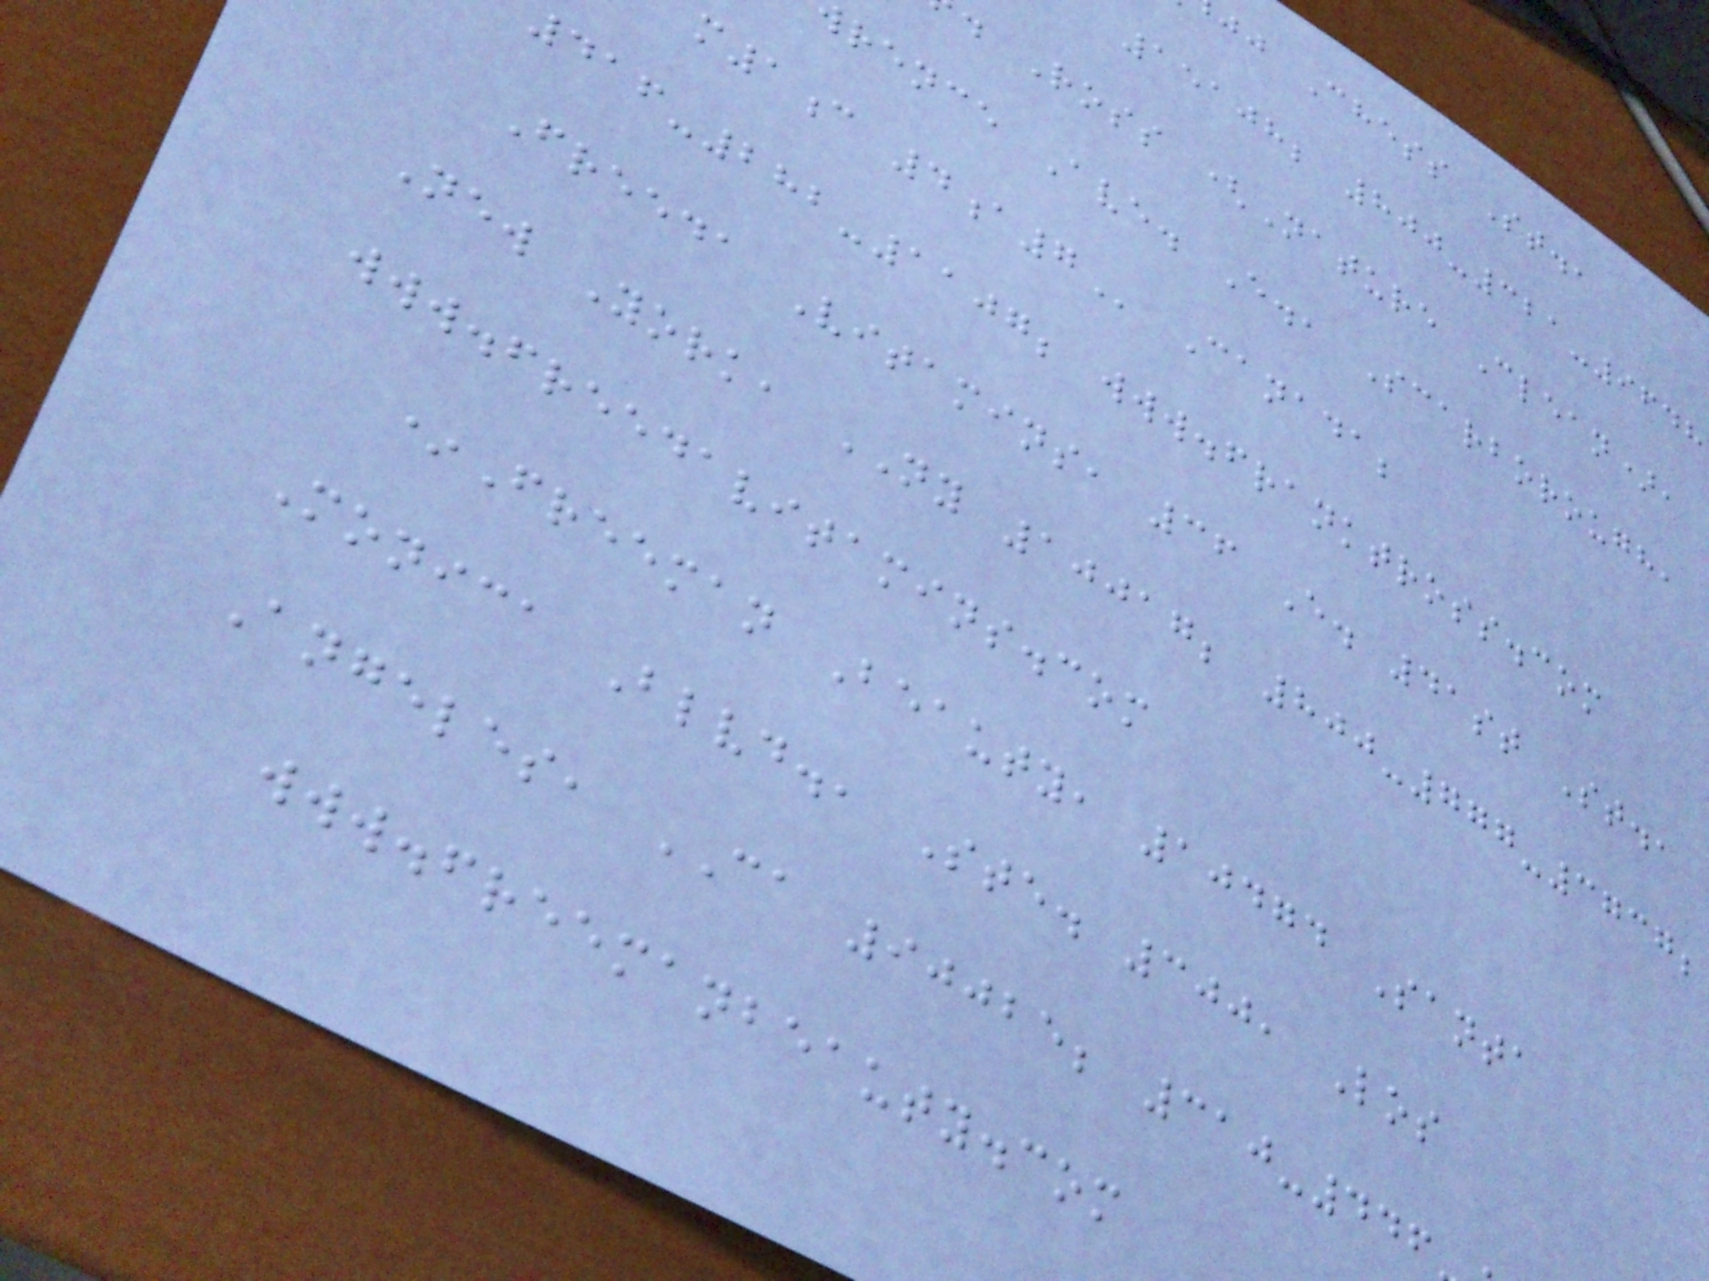jj Chess St.,
15108; 800-321-9648
. Ross (Nature Clean),
rence Ave. E., Scarborough,
416-282-1107; www.franktross.com
Freeda Vitamins, 36 E. 41st St.,
New York, NY 10017; 800-777-3737;
www.freedavitamins.com
*Freeman Beauty, 10474 Santa
Monica Blvd., Ste. 300, Los
Angeles, CA 90025; 310-446
www.freemanbeauty.com
